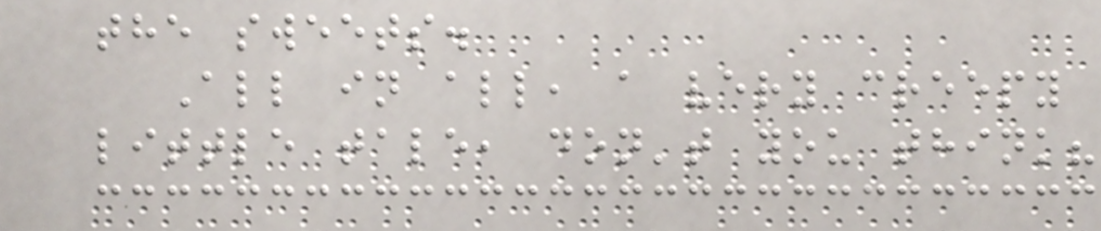the sweets.
All in all, a very creepy
little tale, don't you think?
